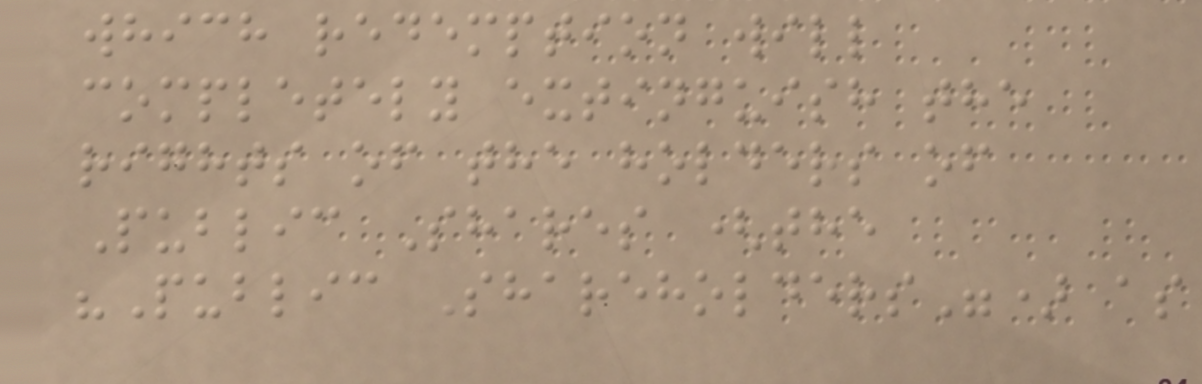which redemption will
completely extinguish the
rights of the holders of
Public Shares (the
"Public Shareholders") as
